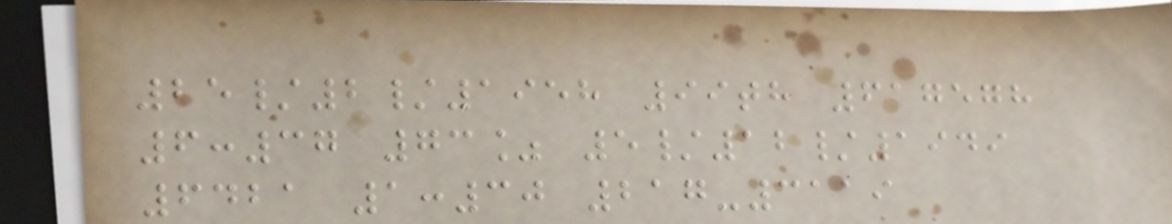25/2/1958 99th 617578
6:37 73% 5/12/1949
6421 1:30 217-3119
